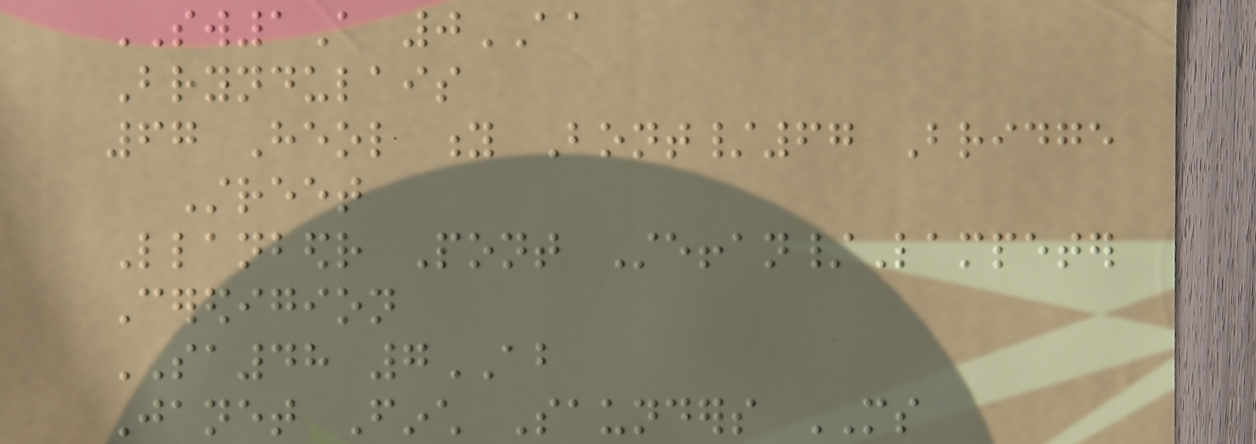SW1A 0AA
Bryndulais
67 Heol y Bont/67 Bridge
Street
Llanbedr Pont Steffan/Lampeter
Ceredigion
SA48 7AB
Janet Finch Saunders MS
